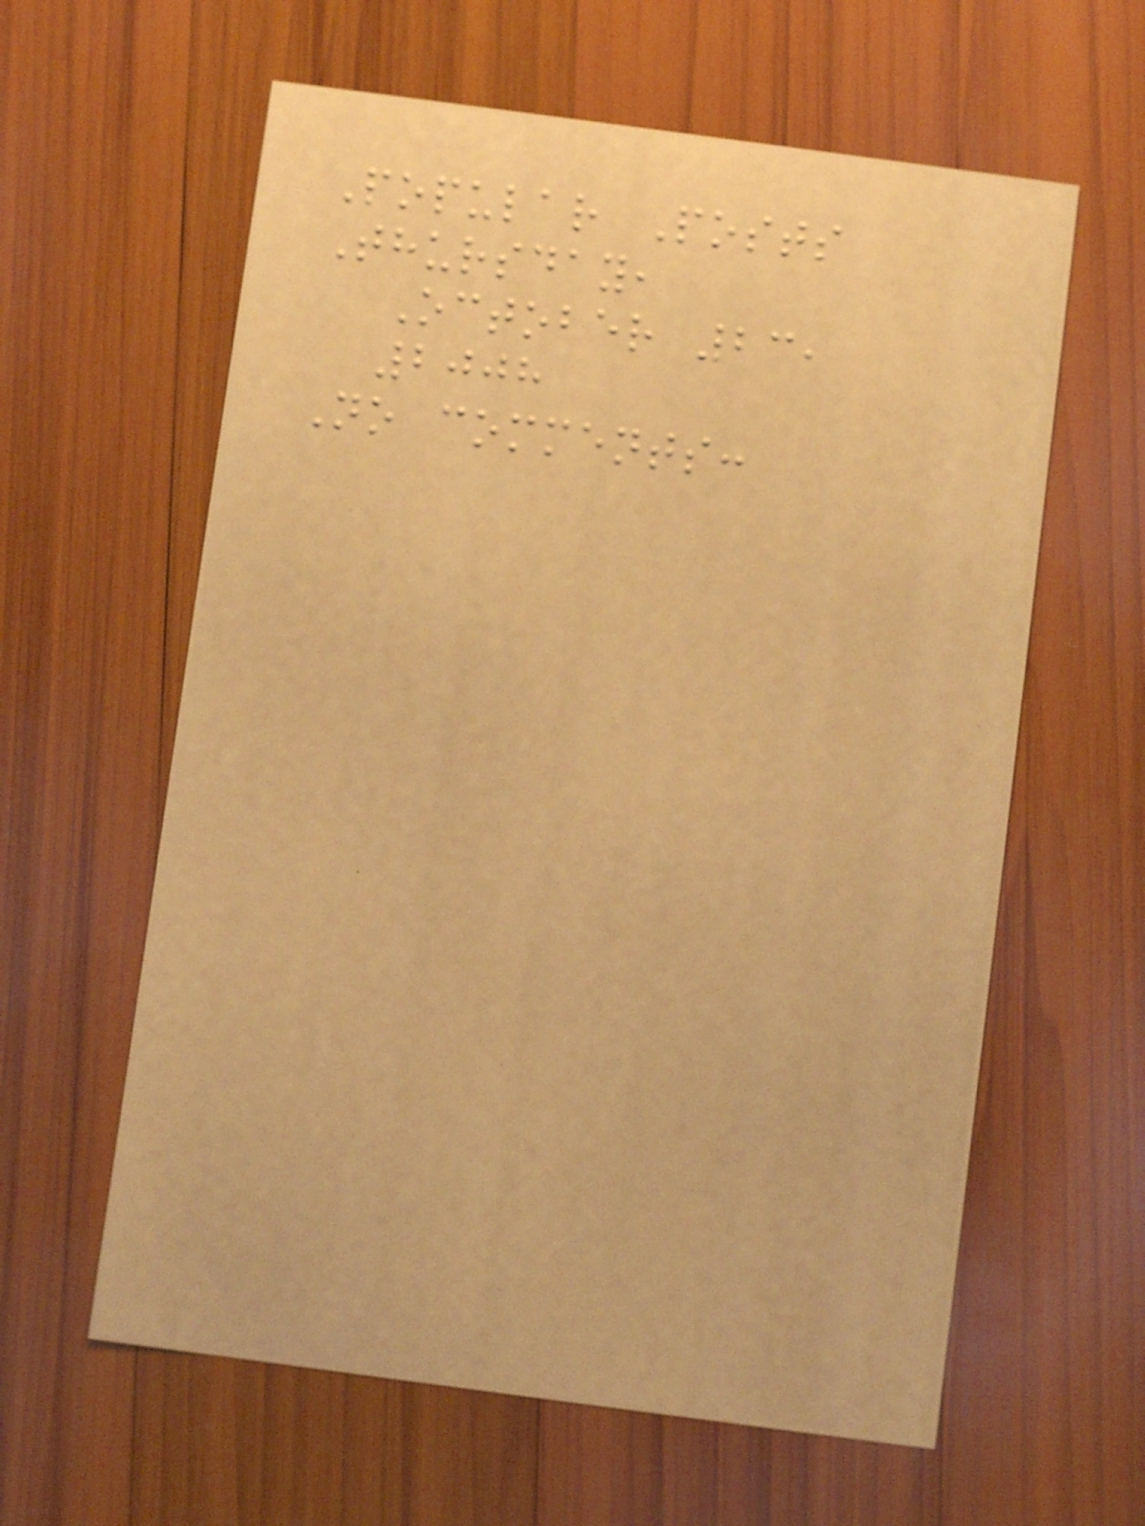Popular Posts
Thursday,
October 23,
2008
No comments:
